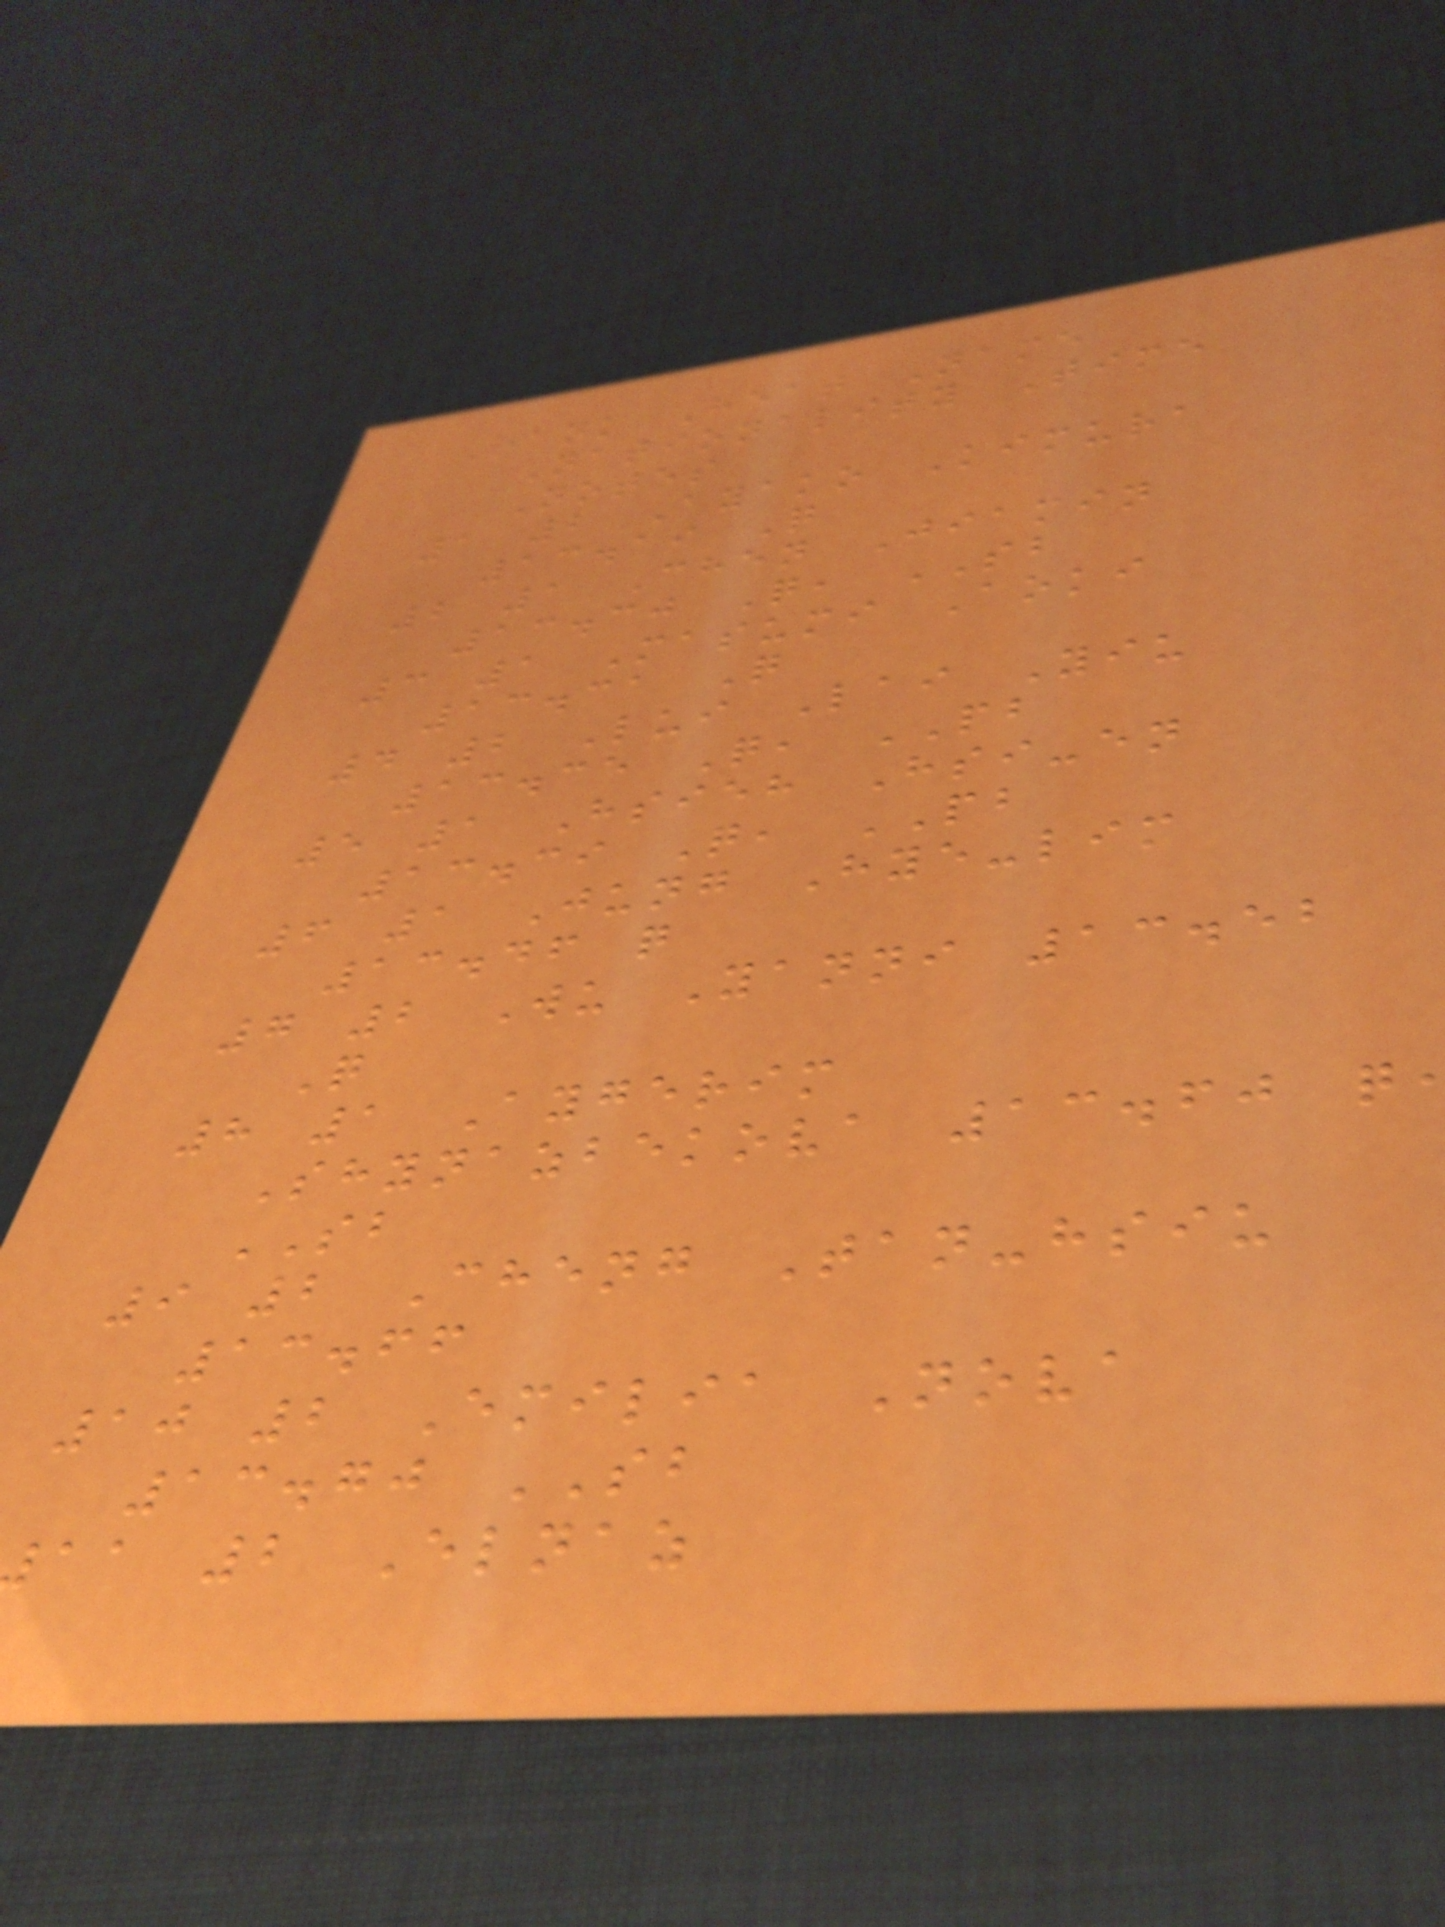Rank Heat Name
Nationality Time
Notes
1 2 Ayako Kimura
13.19 Q
2 1 Chen Jiamin
13.30 Q, SB
3 1 Masumi Aoki
13.31 Q
4 2 Lui Lai Yiu
13.35 Q, PB
5 1 Hsieh Hsi-en
13.39 Q, PB
6 1 Jung Hye-lim
13.46 q
7 2 Wu Yanni 13.52
Q
8 1 Aygerim
Shynazbekova 13.60 q
SB
9 2 Cheng Tan-hsiu
13.66
10 2 Emilia Nova
13.70 SB
aa 2 Elnaz
